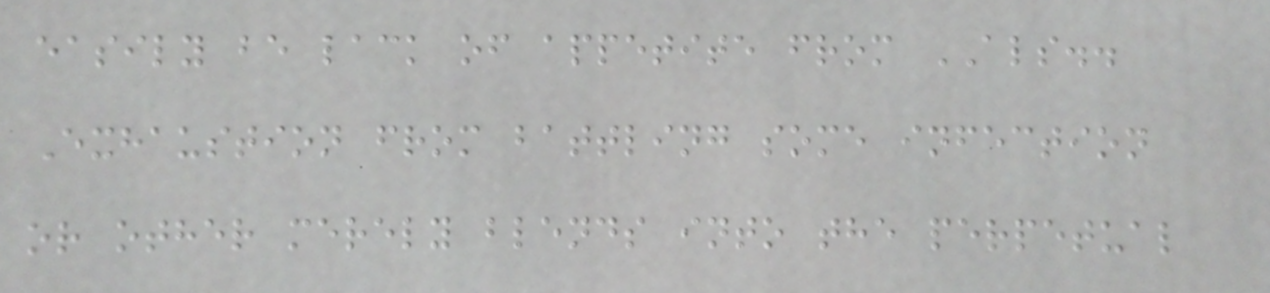easily be lack of appetite from ALS..
Exhaustion from battling some infection
or other merely blends into the perpetual
